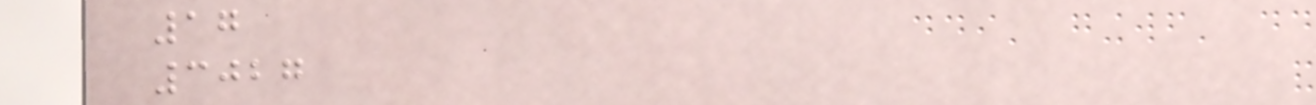17
3027
